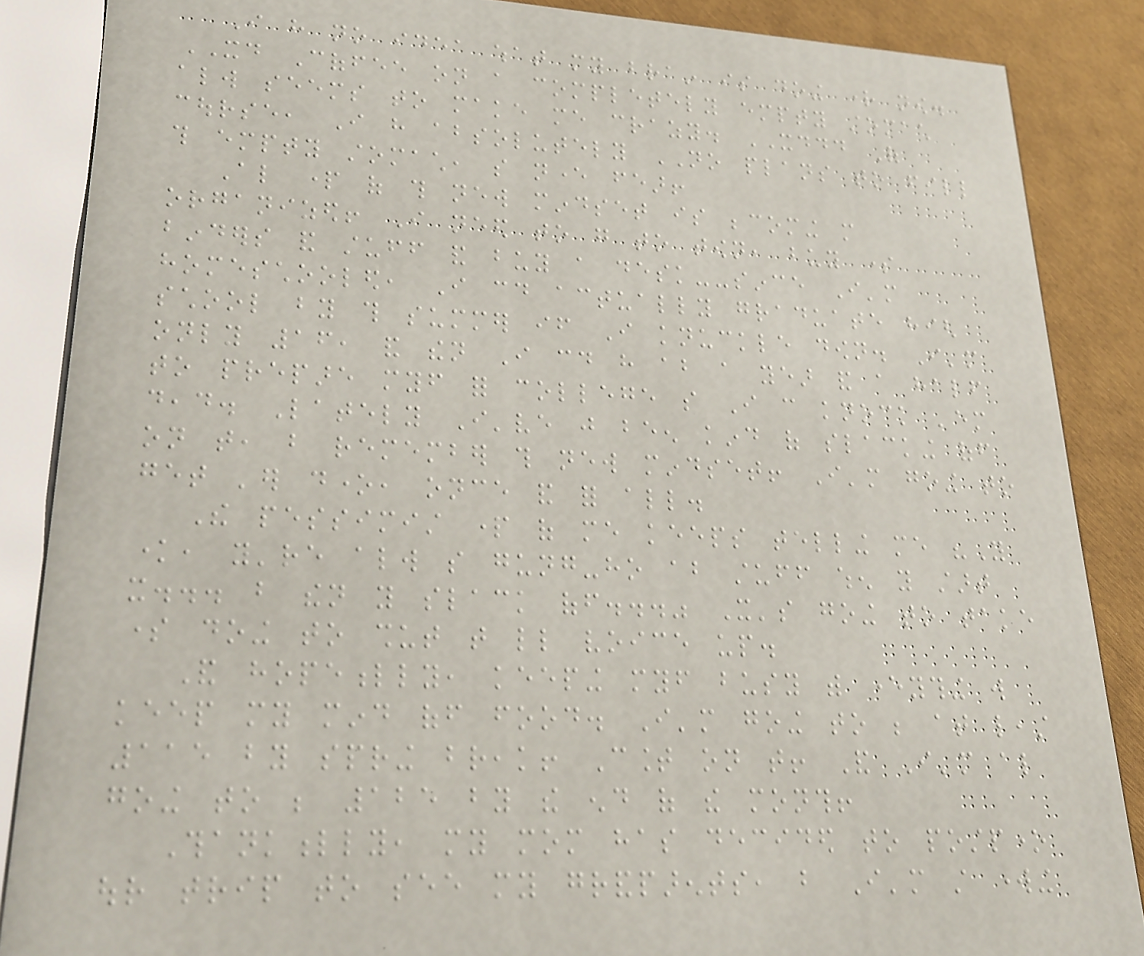I have no idea what my brain is doing right now.
XD Coffee on a completely empty stomach
always seems to make me crazy. XDDD Of
course, I have absolutely NO plans to fill
this empty stomach, so never fear!
Also part of this new mindset is becoming more
organized! I need to go to town, buy some
binders and stuff and buy a desk--since I'm
homeschooled, I could actually graduate high
school by this summer if I knuckle down. I'm
only 16, and then I could have about a year and a half
to prepare myself for college so I can knock 'em
dead. Lately I've just been kind of slacking off
on that, but remember this new mindset! I'm going to
get 'er done, once and for all.
The pessimist part of me keeps telling me "You
know, you're always so gung-ho about stuff when you start
it... but then you slack off..." It's going to take
some doing to shut that little voice up.
And hopefully, keeping myself busy with everything will
keep my mind off food. I'm going to be at least
115 by spring break! Count on that! And I'm also
going to be 125 by the end of the month!
Thankfully, my mom has decided to postpone
our trip to see my grandparents, but I'm still working
